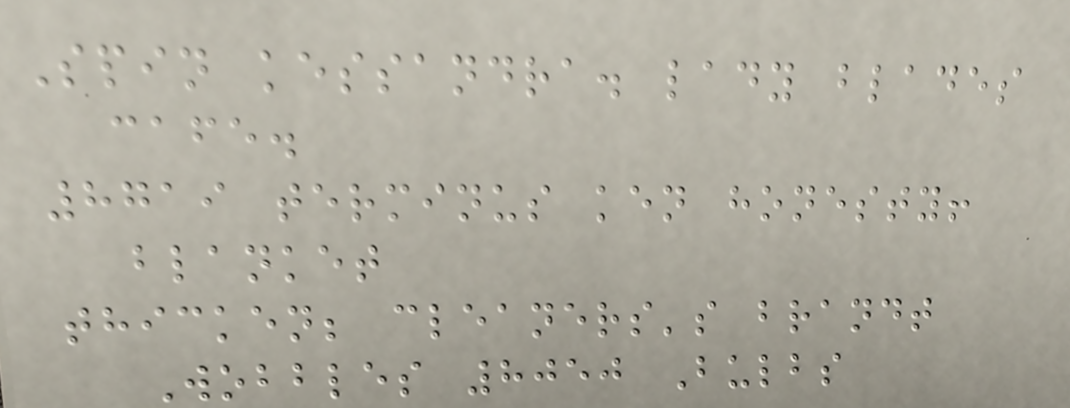Spin kessandra. lady blades
cafe.
8719 terminus ken honesty!
blanket
thicken; cleaners's brandt
Wobbles 8050 Bulbs
